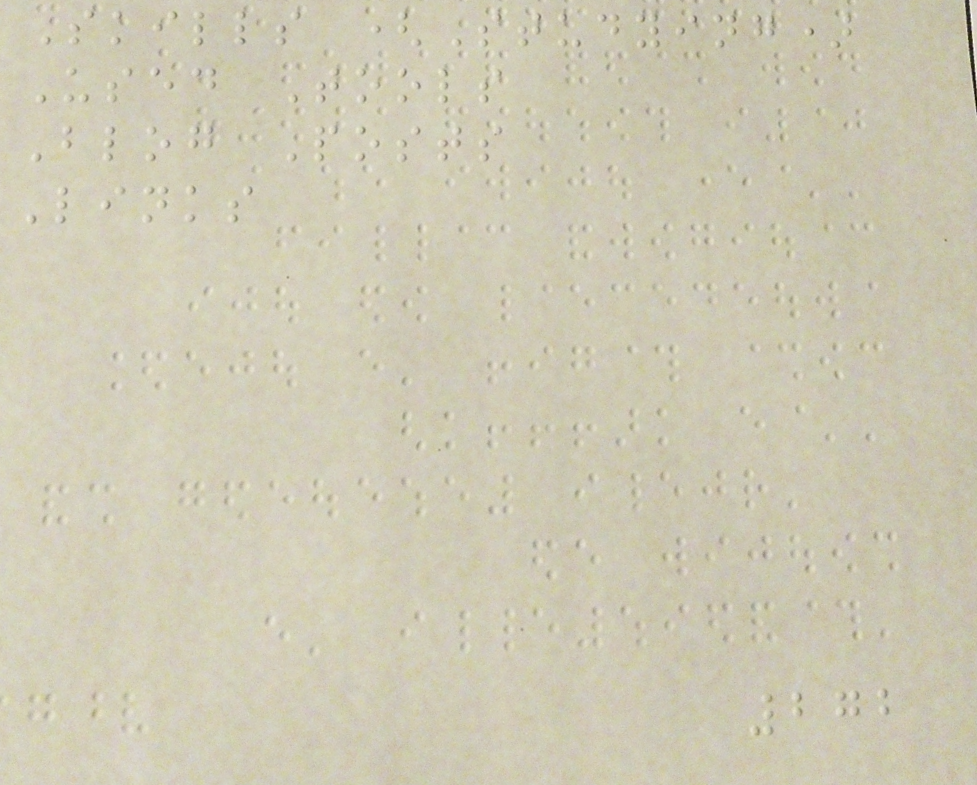Skills (Studying)
Used Tools
Blog Posts
Links
272
